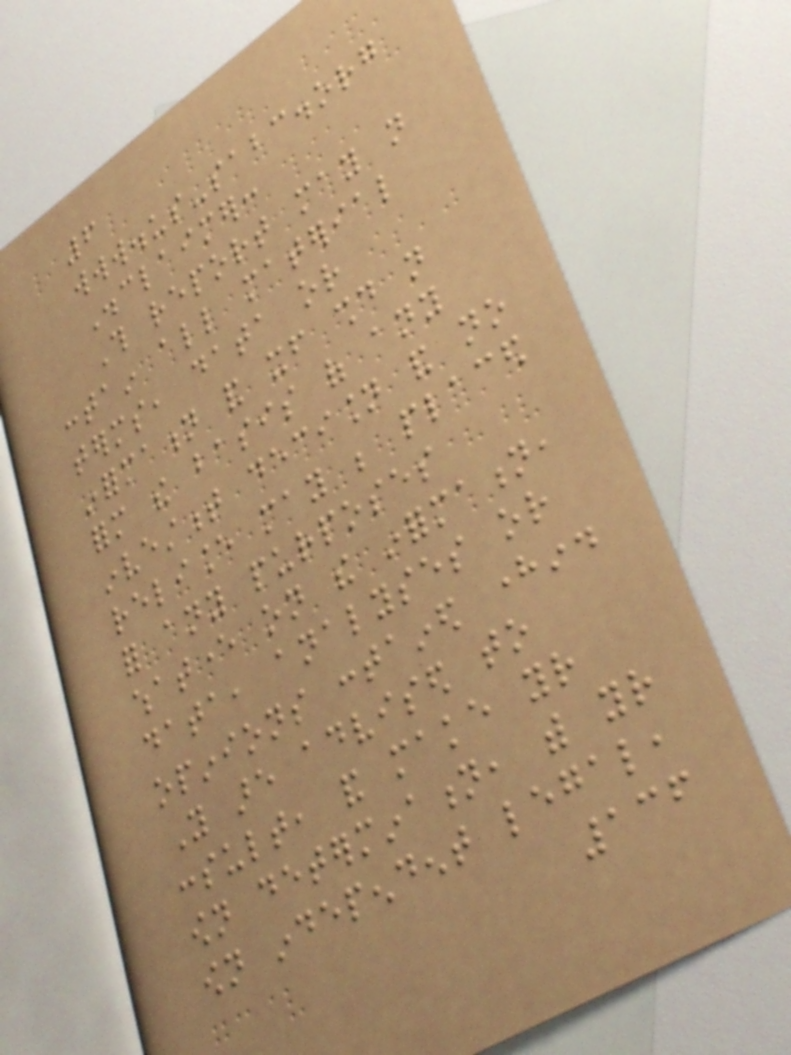6
www.us-sabc.org
Disclaimer:
This report may not
contain all material
terms, data or
information and itself should not
form the basis of any
investment decision and no
reliance may be placed
for any purposes
whatever on the information,
data, analyses or
opinions contained herein.
You are advised to
consult, and make your
own determination, with your
own independent legal,
136
